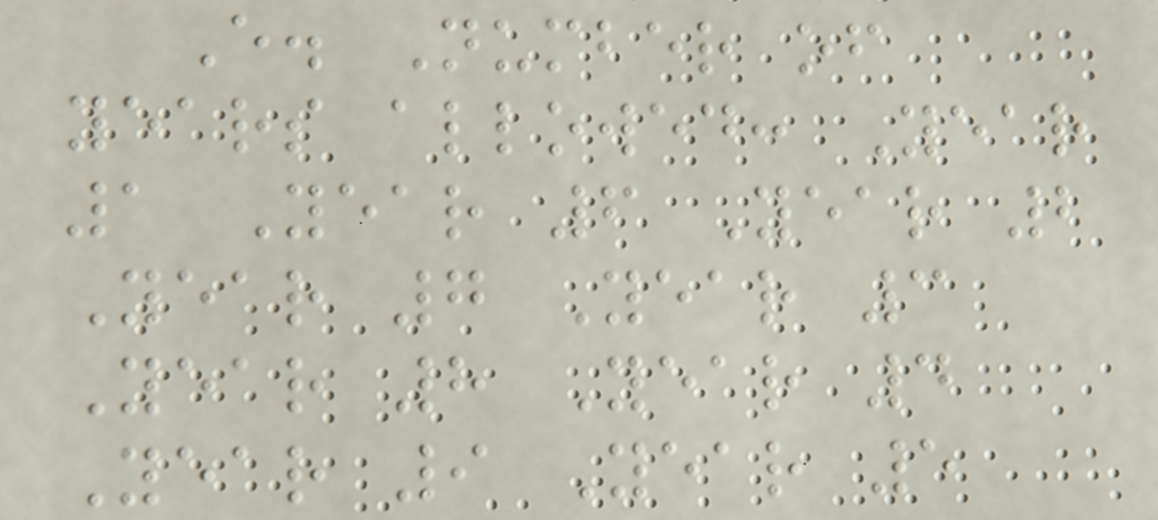E. Number of
years allowed: Year
1 Year 6 Year 2
Year 7 Year 3
Year 8 Year 4
Year 9 Year 5
